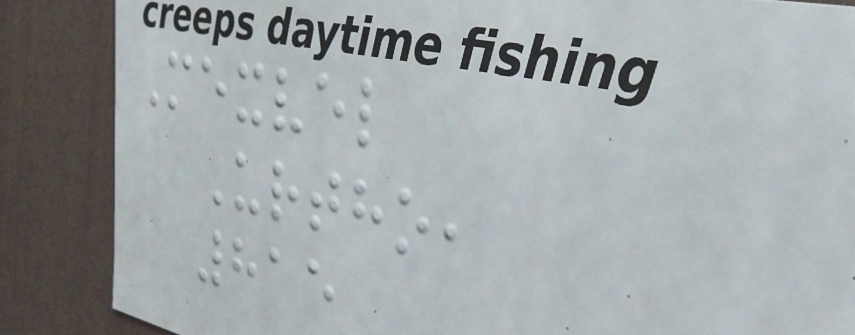Mexvel
Urtho,
815
